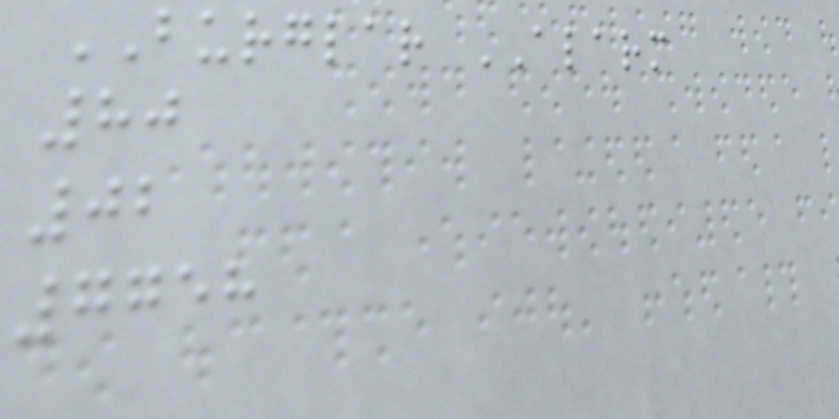BURGLAR ALARM
80
02
7758
